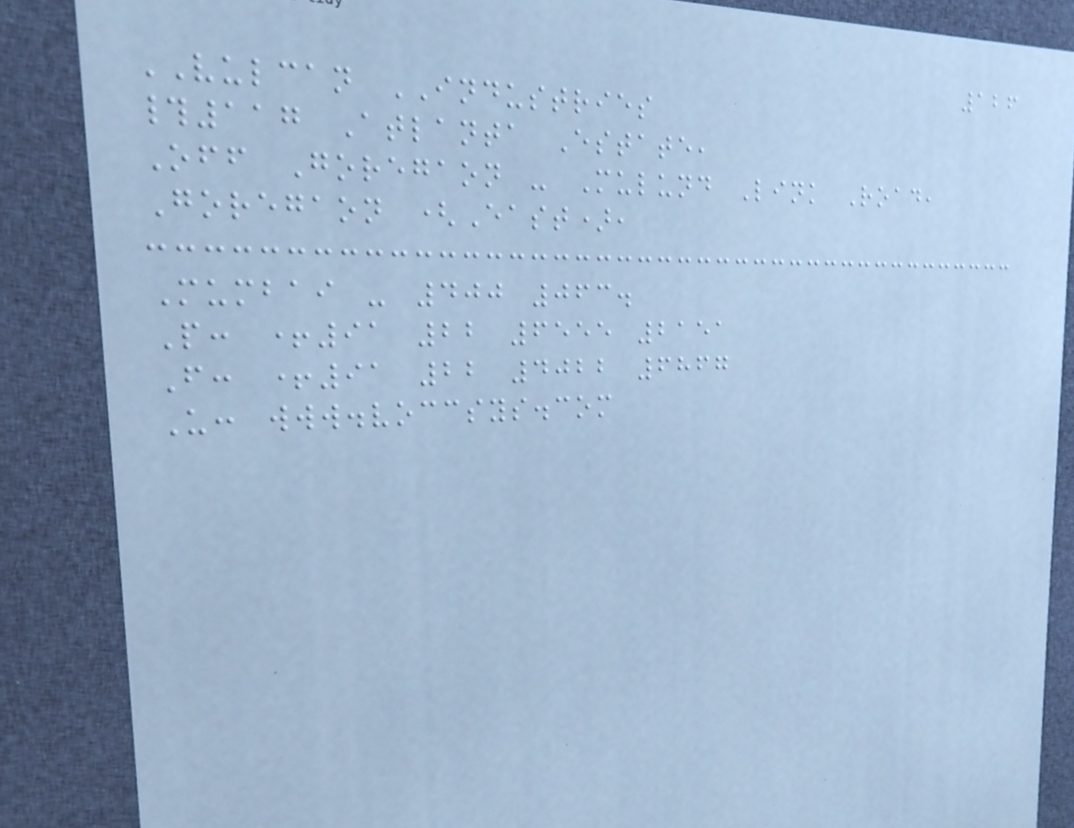126
VULCAN INDUSTRIES
#117 Atlanta Estate,
Off Goregaon - Mulund Link Road,
Goregaon (East),
Mumbai - 400 063.
P: +91 22 6555 2151
F: +91 22 4022 6867
U: www.voccsys.com
